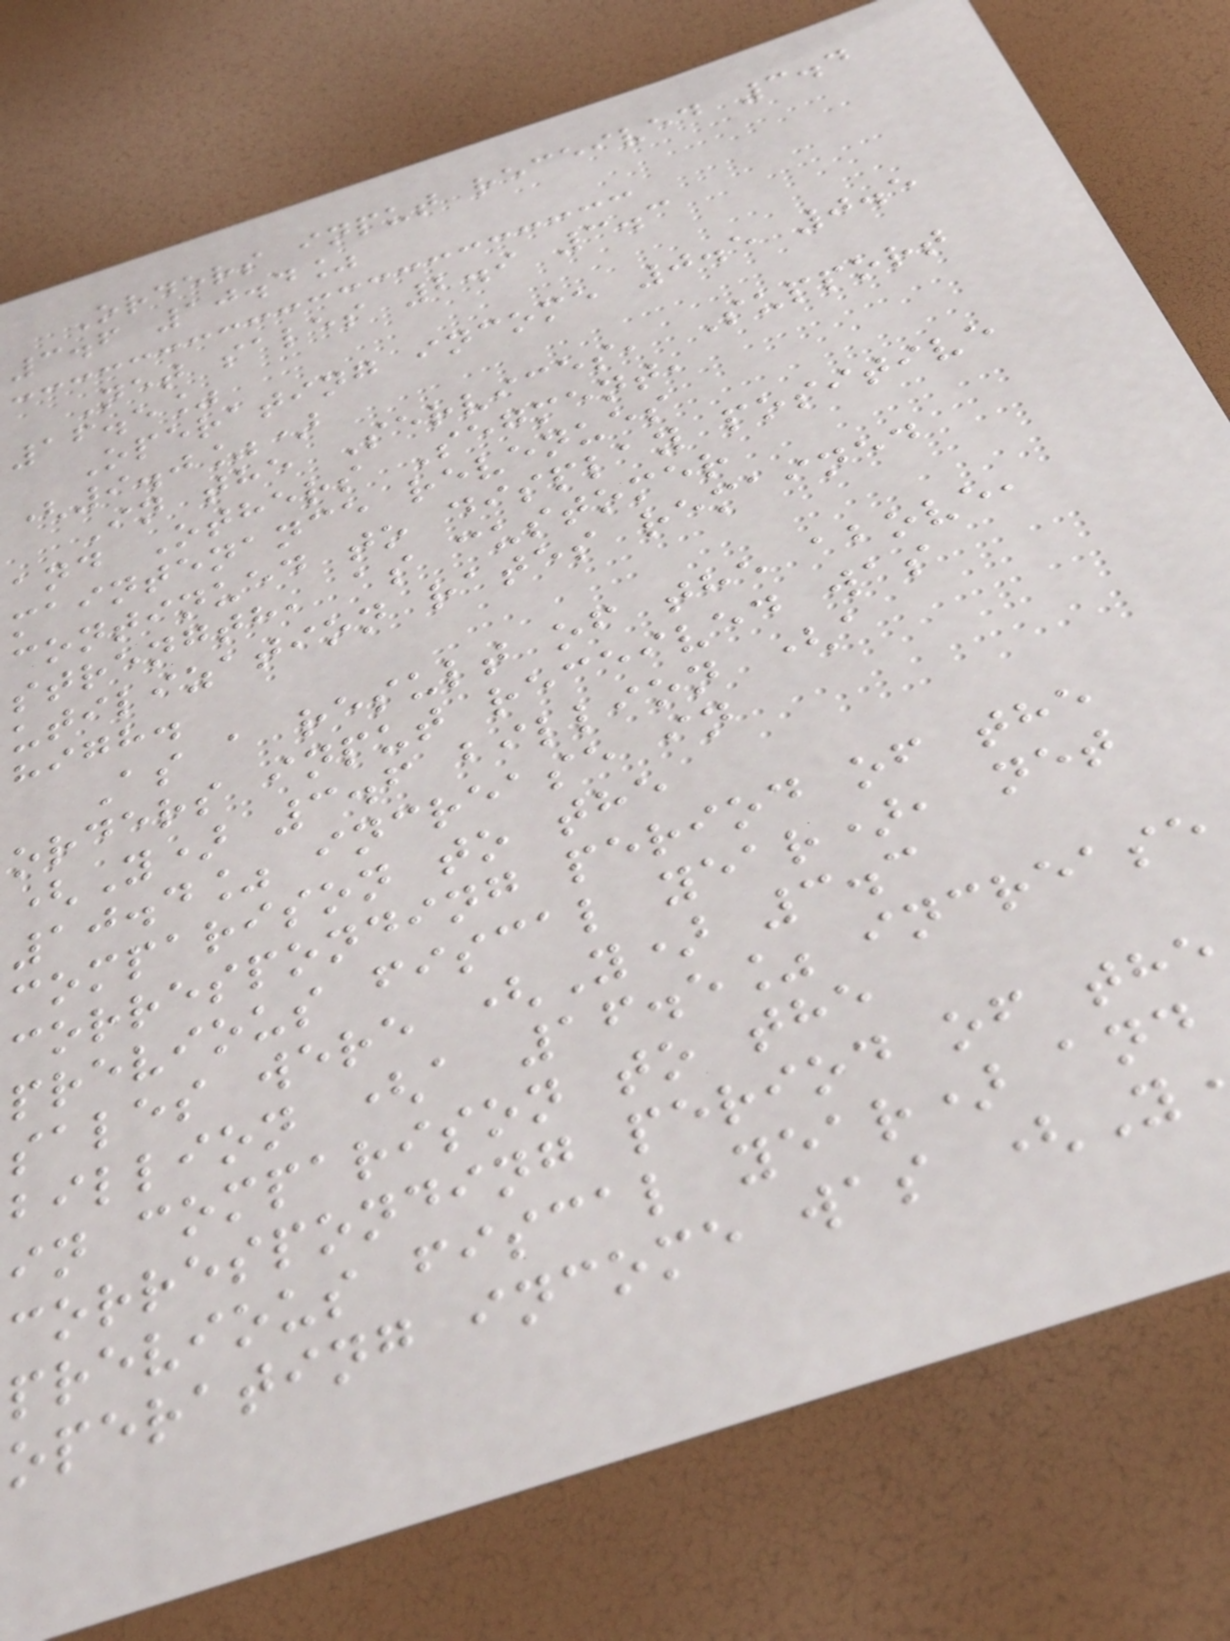Orders input received 3.4
3.6 10.4%
Net sales 2.9 3.3
16.5%
Operating income 0.5 0.5
(9.0%)
In the Services, Support
and Others Segment,
maintenance revenues
continued to display positive
strength, as customer
utilization rates remained
high.
As a result of the above,
orders input received was
(Y) 3.6 billion (a
10.4% increase in
comparison to the
corresponding period of the
previous fiscal year), net
sales were (Y) 3.3
billion (a 16.5% increase
in comparison to the
corresponding period of the
previous fiscal year) and
operating income was (Y
